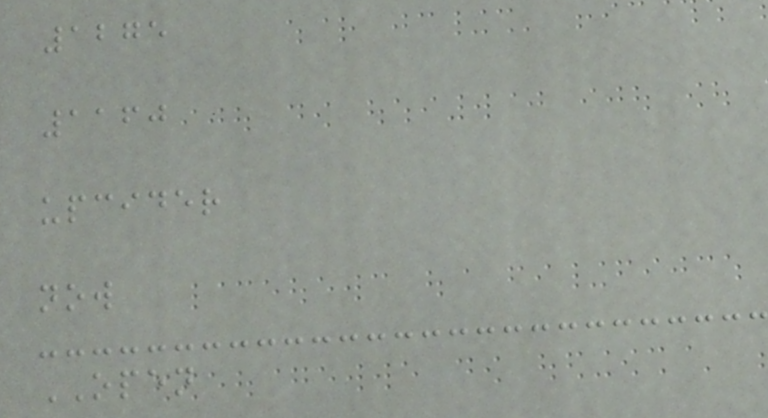1275
1160
upcider
now
OPEN
